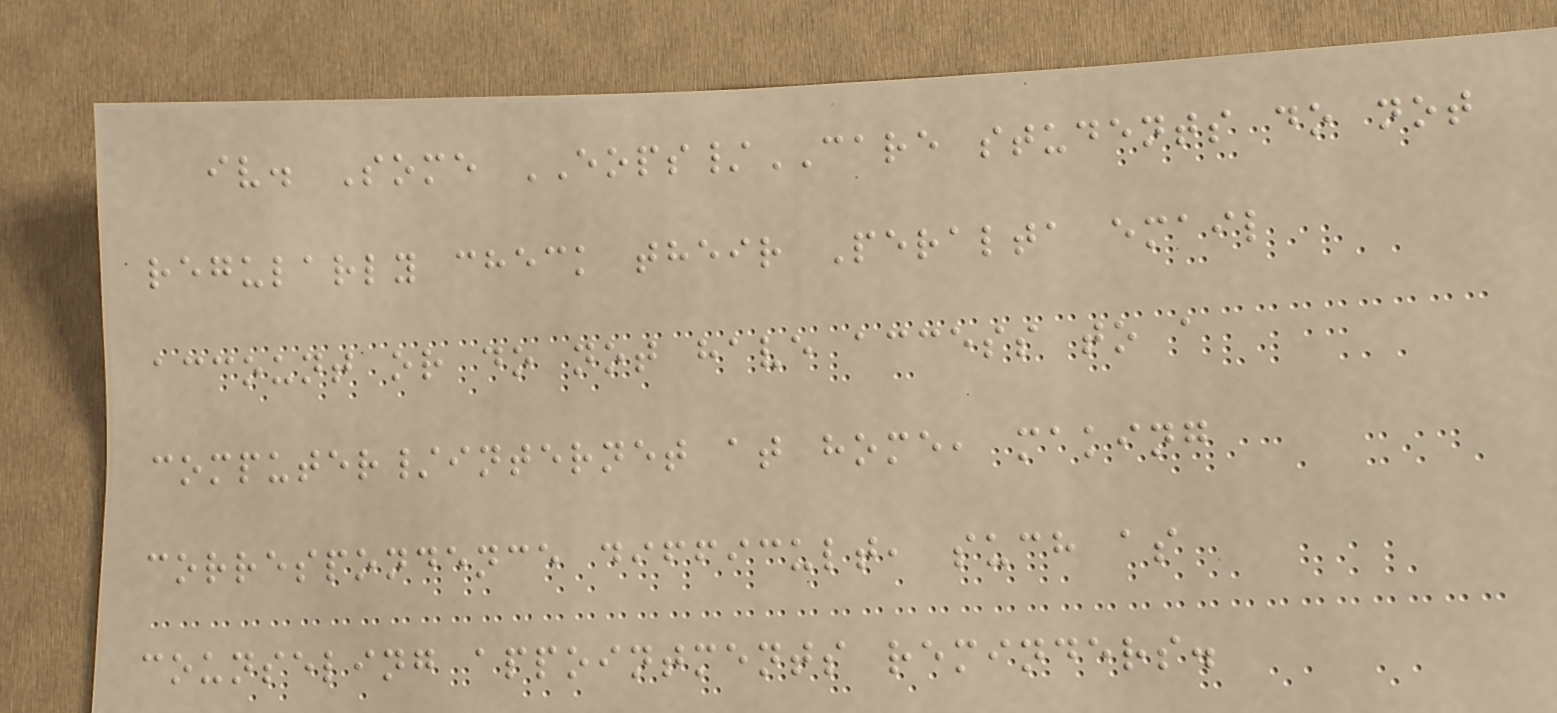iv. Some EOPS/CARE students do not
regularly check their Peralta email
account or do not have access to a
computer/internet at home, making
correspondence difficult, such as
counseling appointments reminders.
